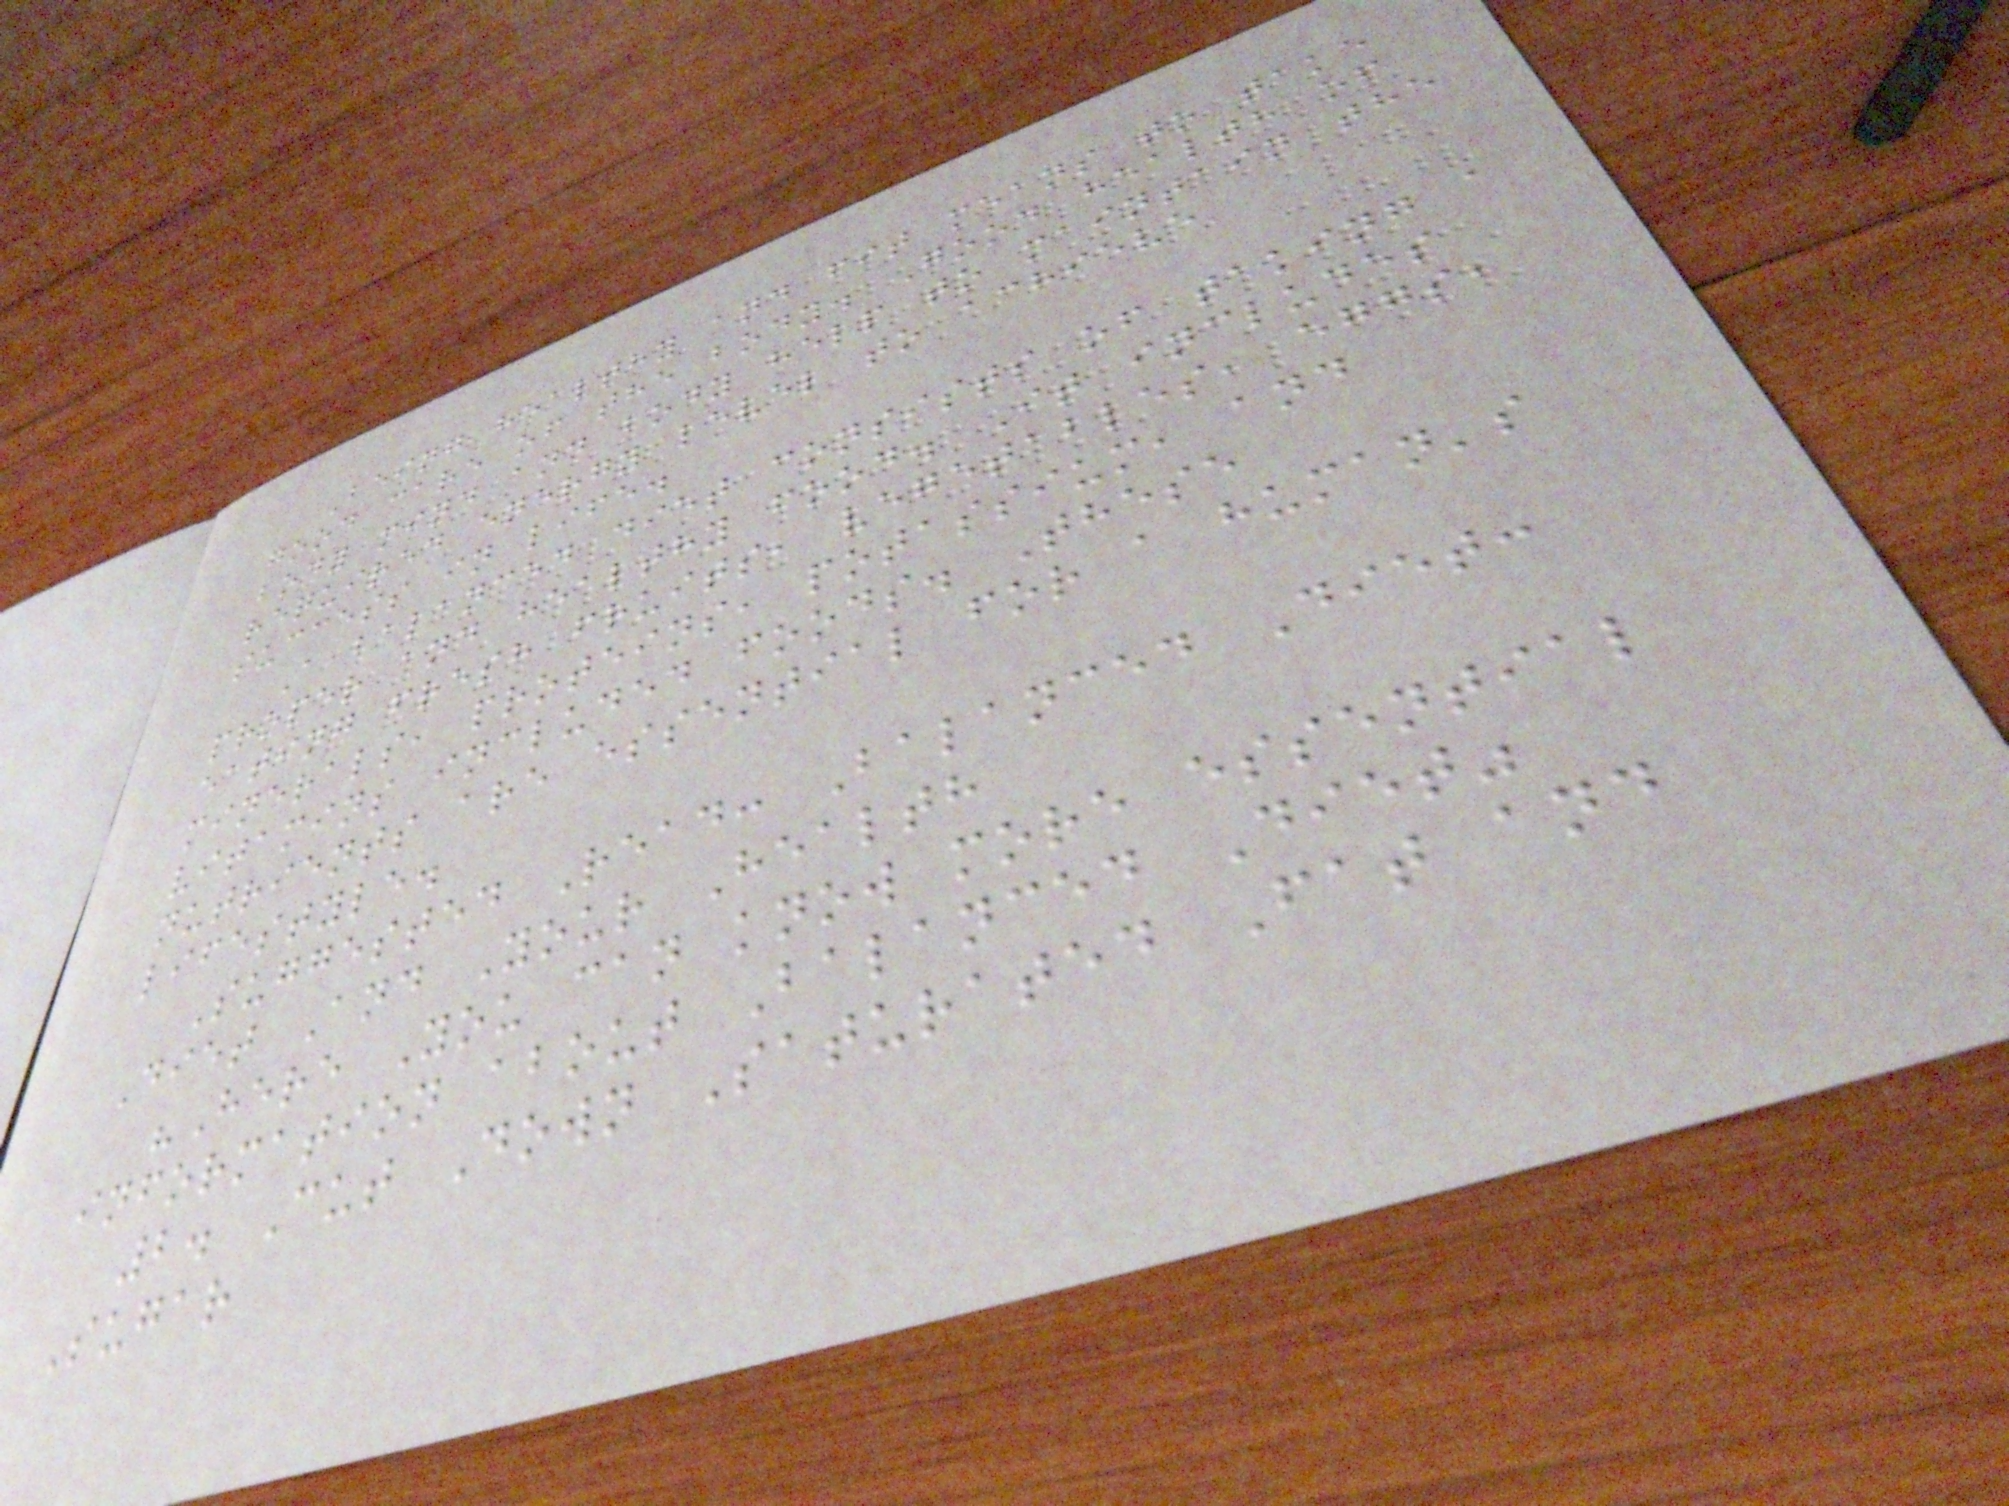Being healthy and fit means to take
good care of the body. Good health of
body mind and body help to maintain the
required energy level to achieve
success in life.
A balanced diet consists of taking a
proper and healthy food. It includes
eating fresh fruits, vegetables, eggs,
minerals, proteins, potassium, and
vitamins included foods. These
nutrients are essential for a human's
lifestyle.
Suggested Read: Balanced Diet:
Diet And Your Health
"Here You can know more essential
information about Balanced Diet"
2. Cut Down Saturated Fat and
Sugar
